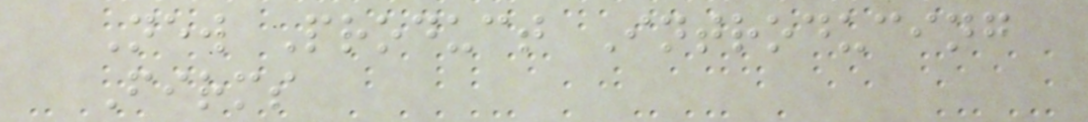New Product Introducing
Firms
